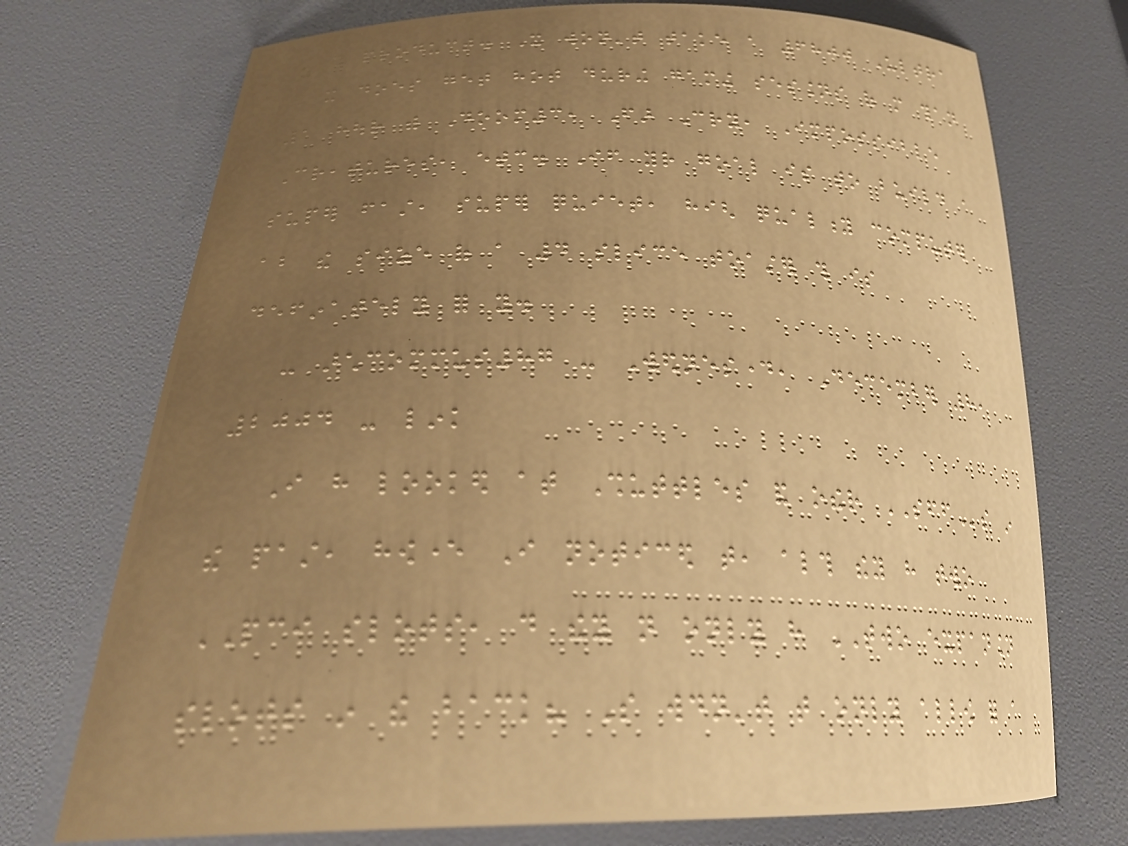this product. It won't take a 6800 Ultra
and it does get hot during gaming sessions of more than
1 hour with Doom3, Far Cry, Impossible
Creatures, etc. If your goal is to build a
super fast, super quiet, high quality computer
about the size of a 4 slice toaster this is
definately for you.
- archcommus87 - Wednesday, December 8,
2004 - link
I have looked at Shuttles and other SFFs in
the past, however I noticed that, although they have two
PCI slots, do they not only have TWO expansion
slots in the back? So wouldn't that only allow for a
